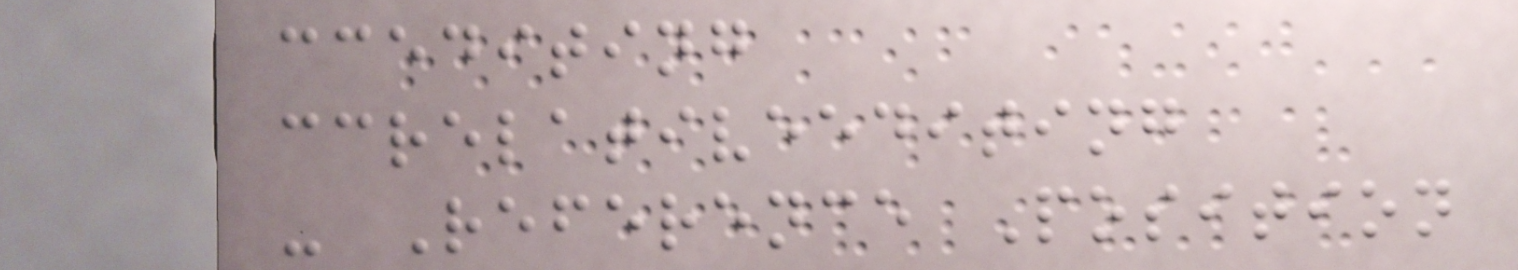ccediting
ccrelativeediting
- Reference Position
